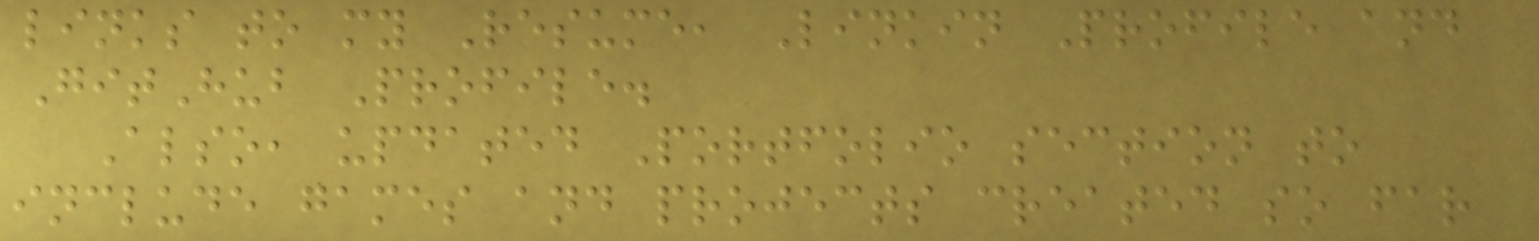links to my Resume, Linkin Profile and
GitHub Profile.
Also, updated Portfolio section to
include games and projects created so far
